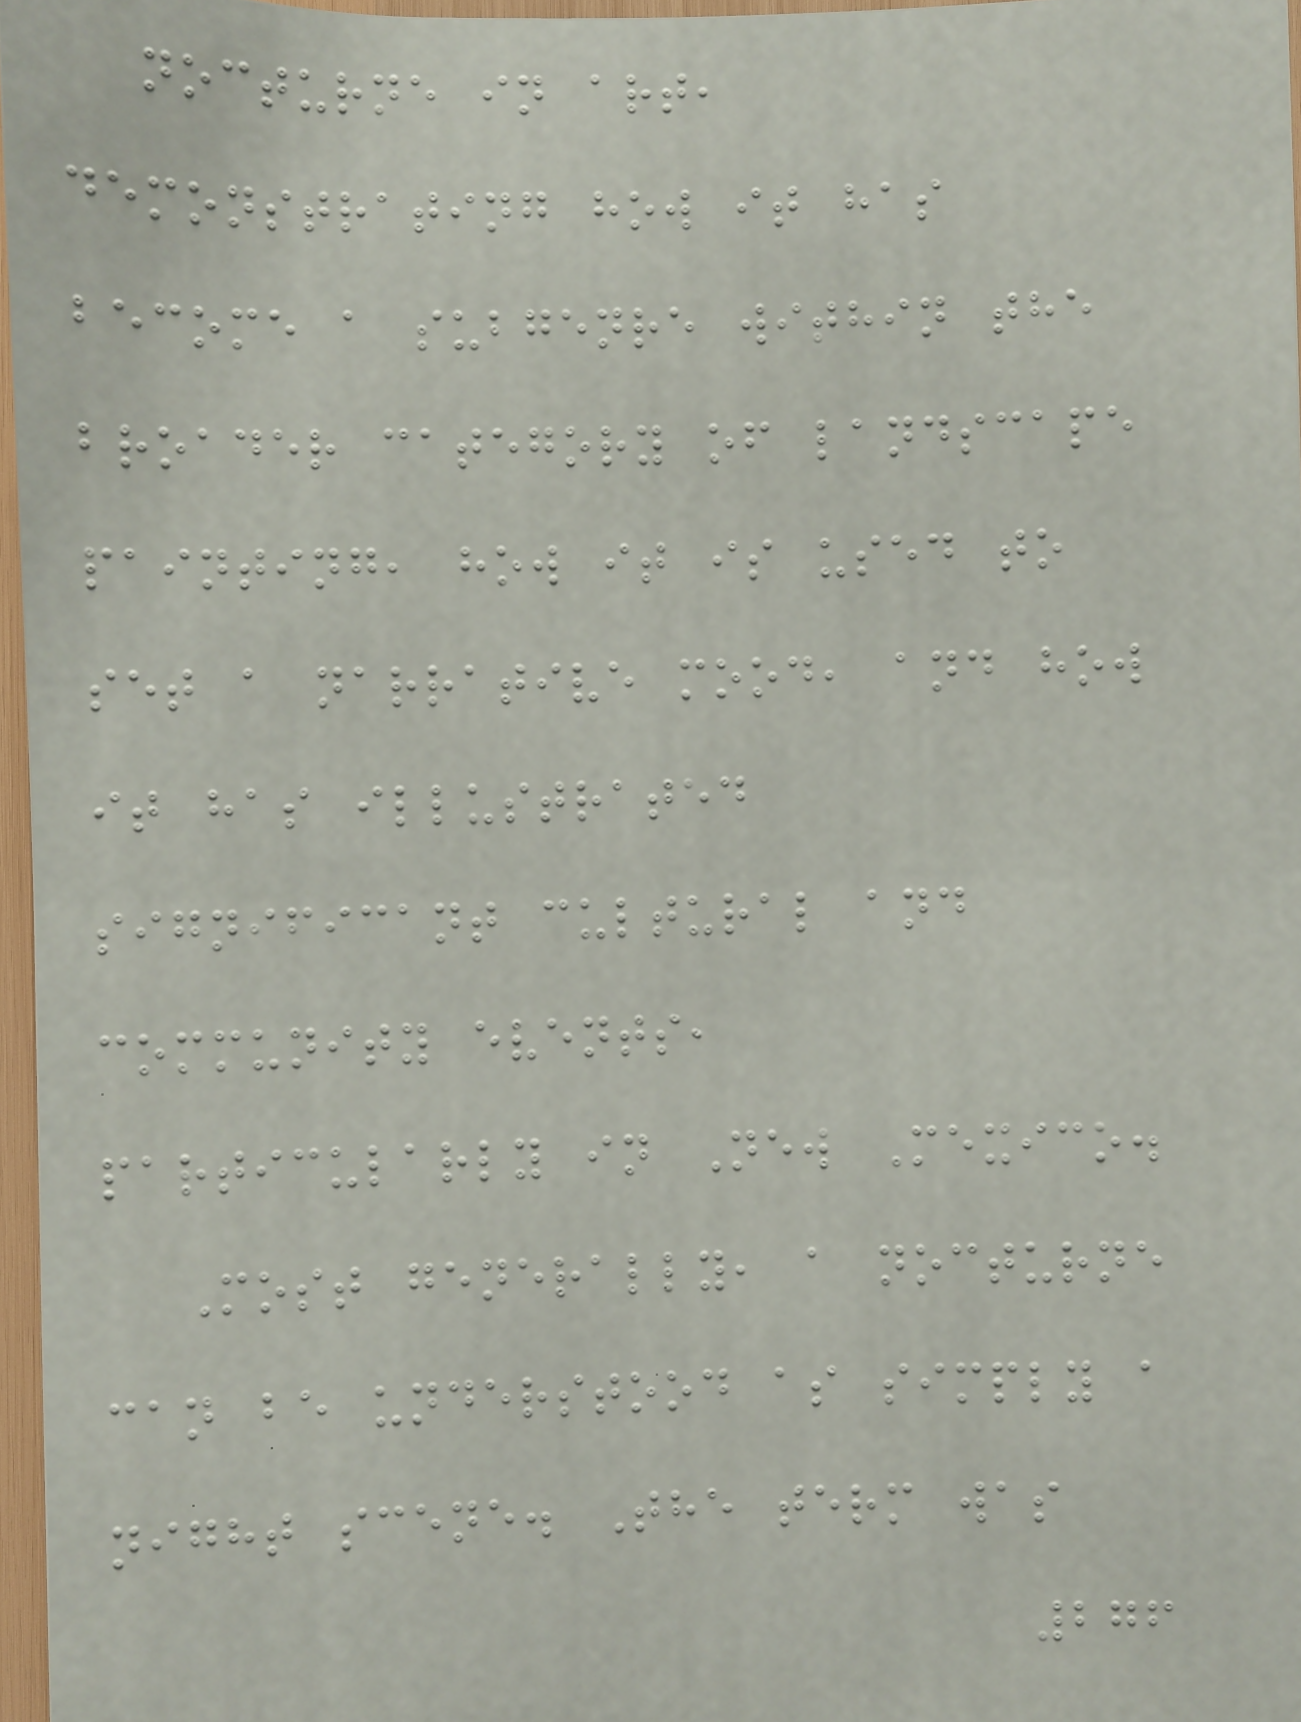nocturne in art,
demonstrating how it has
become a subgenre within the
broader category of landscape
painting, how it is used to
set a narrative mood, and how
it has illustrated
significant cultural and
community events,
particularly in New Mexico.
Most generally, a nocturne
can be understood as simply a
night scene. The term was
276
